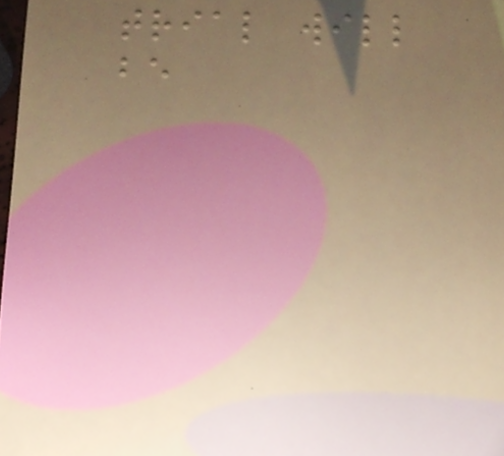trial will
be
